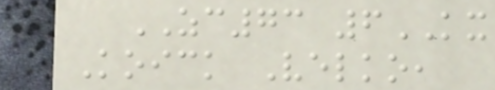ZC73 6KX
Koick Velko,
